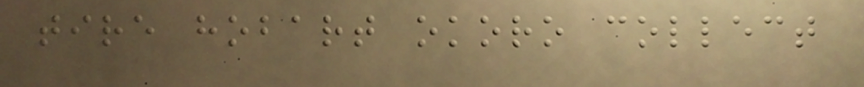tire hobart okoro collect
